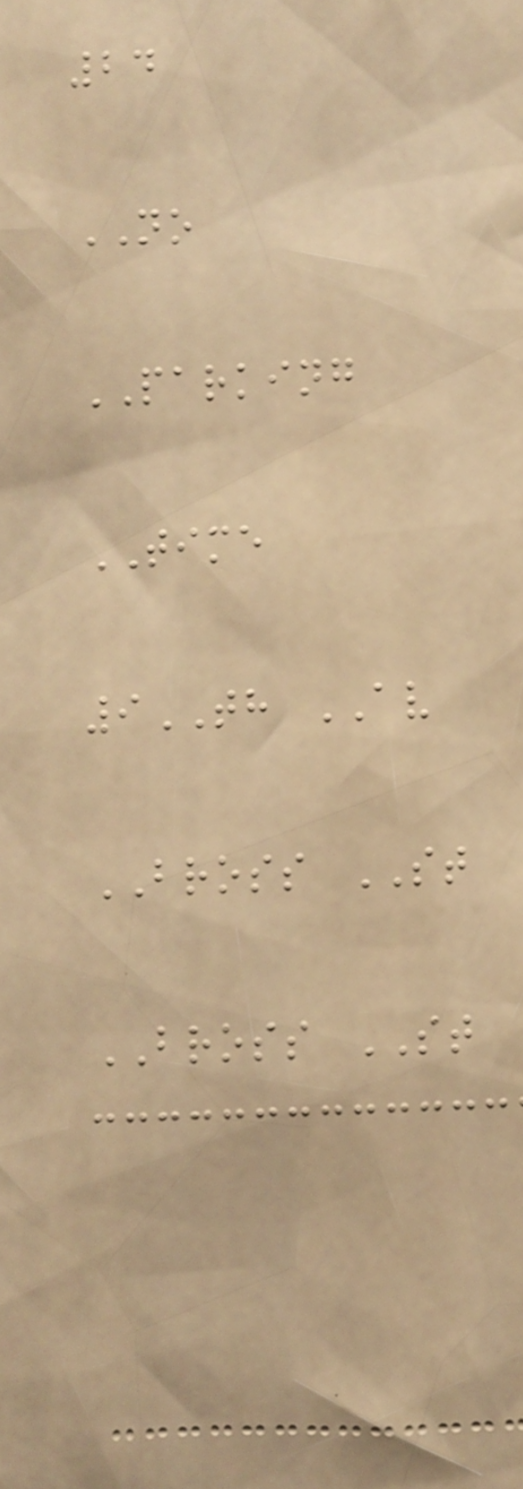24
NO
PARKING
TIME
9TH AV
BROSS ST
BROSS ST
